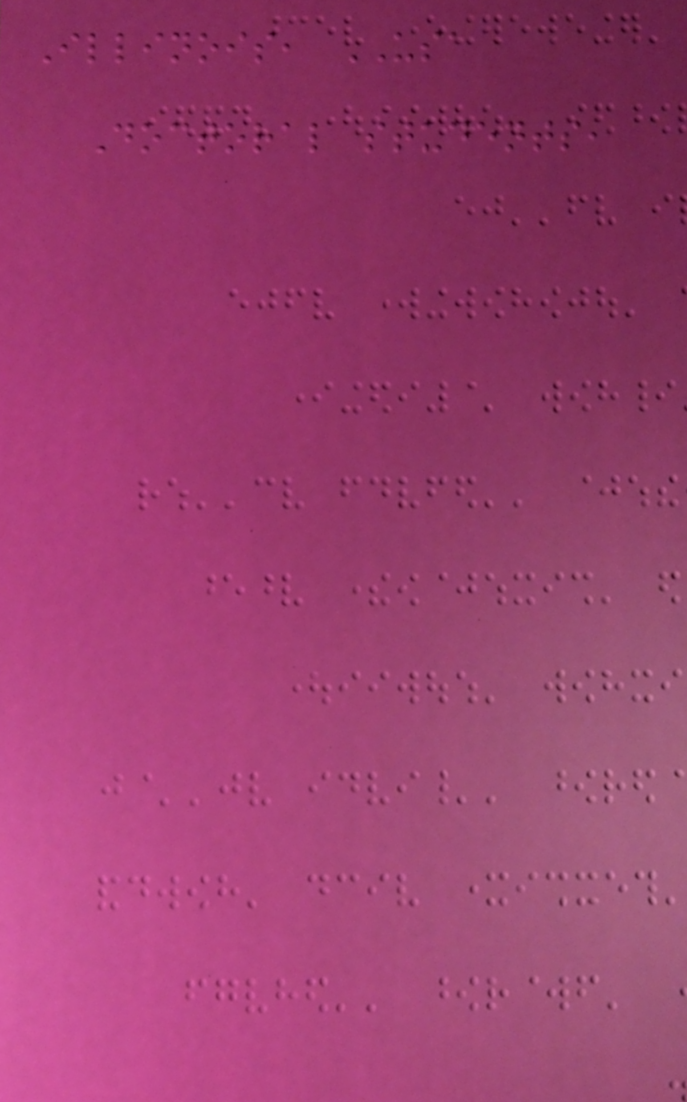Illinois, USA
Doctoral students,
